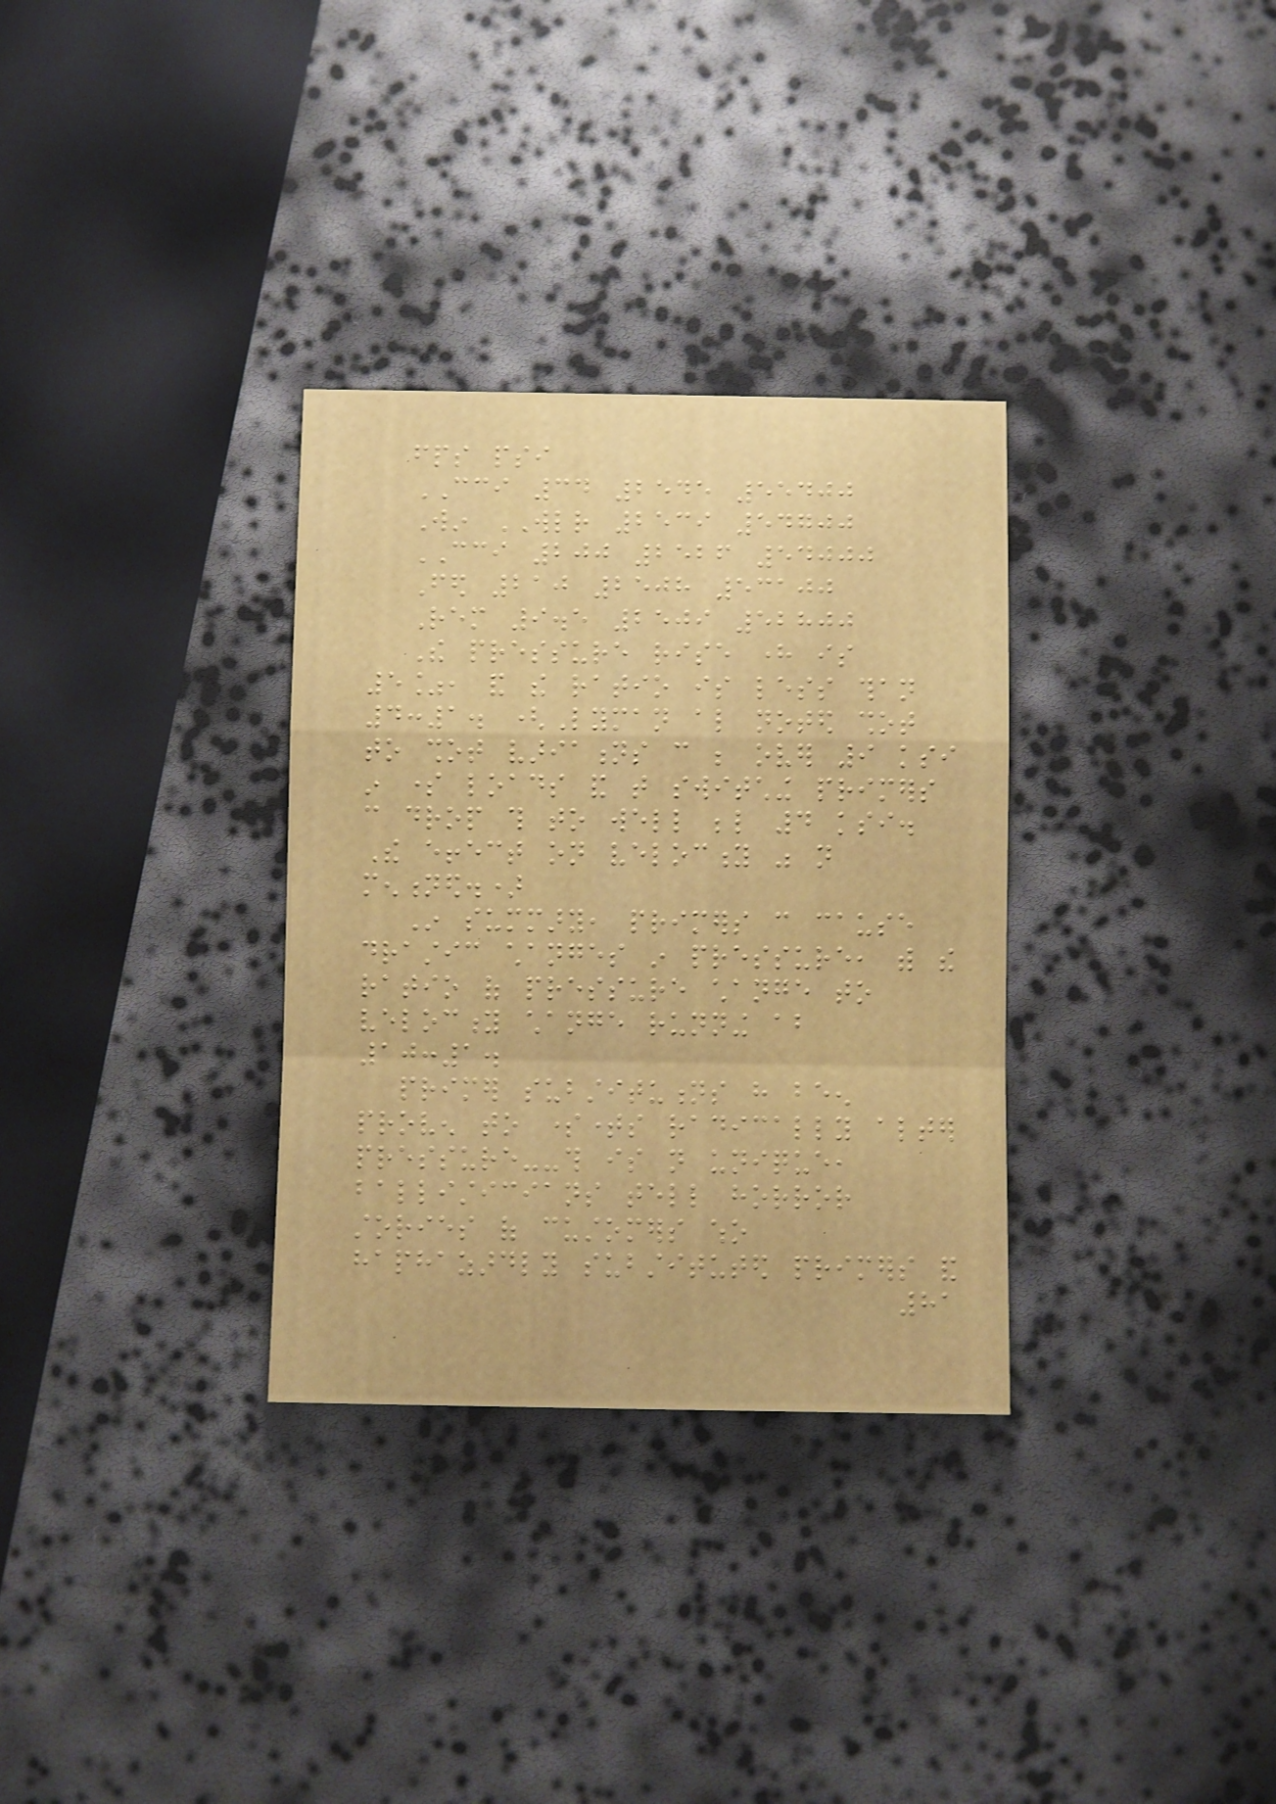fps psi
CCI 34 2545 55400
Win WLR 2539 54700
CCI 200 2526 54000
Fed 210 2508 53100
Rem 9.5 2509 52800
The pressure rise here is
5%, and the ratio is less than
4:1. (Lyman also noted shot
to shot variations can be over 9 ksi
in some loads and that switching primers
can drop this to well below 4 ksi.
The effect on velocity was not
mentioned.)
In summary, primers can cause
drastic changes in pressure, with the
ratio of pressure change to
velocity change running about
10:1.
primer substitutions have been
proven to sometimes radically alter
pressure--this is not unique,
ballisticians tell horror
stories of customers who
haphazardly substituted primers and
81
